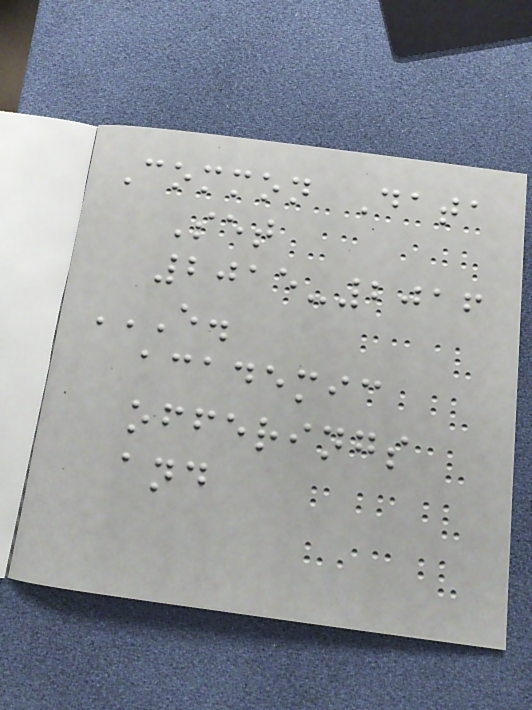Common Data
Set
2015-2016
E.
ACADEMIC
OFFERINGS
AND
